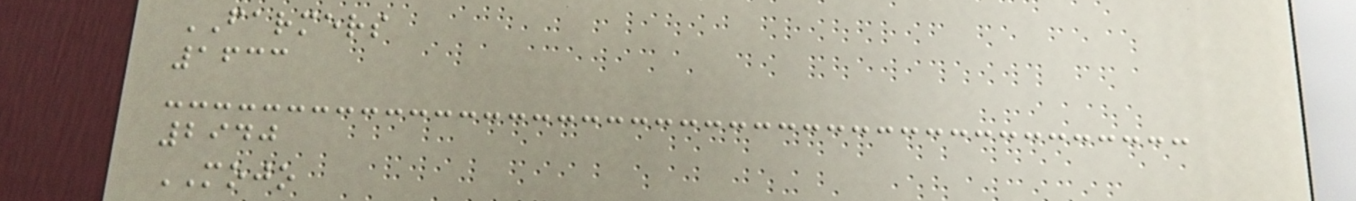FARMERS
1633
2940
MOJO
